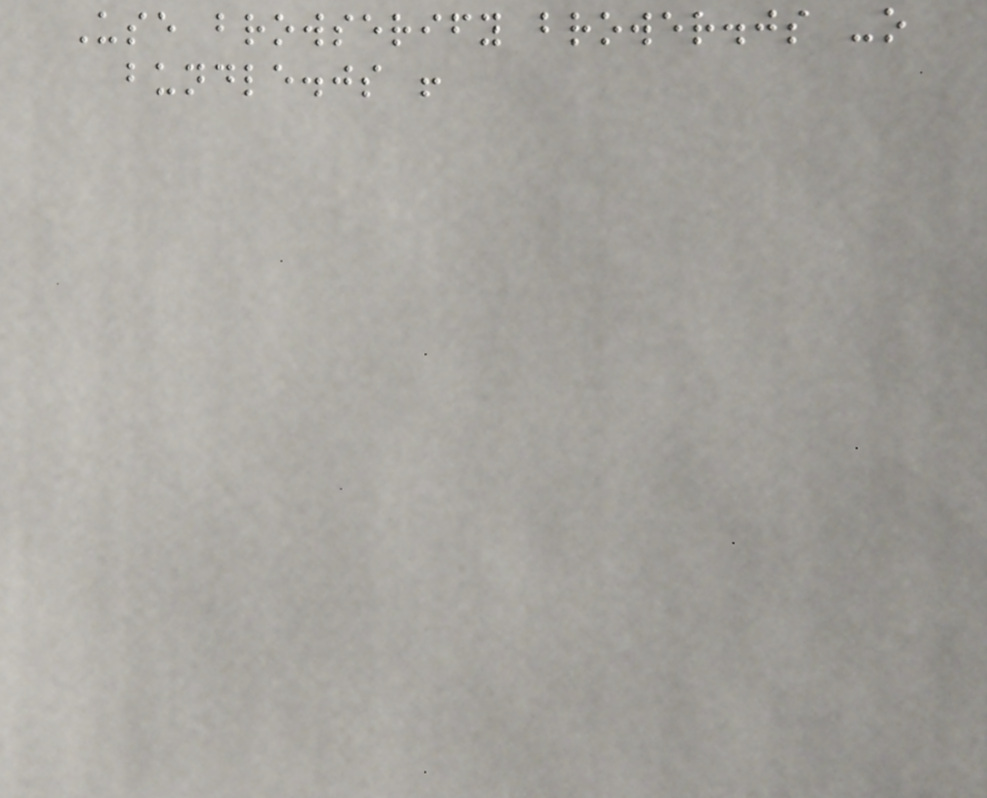Use browserify brower.js -o
bundle.js !
